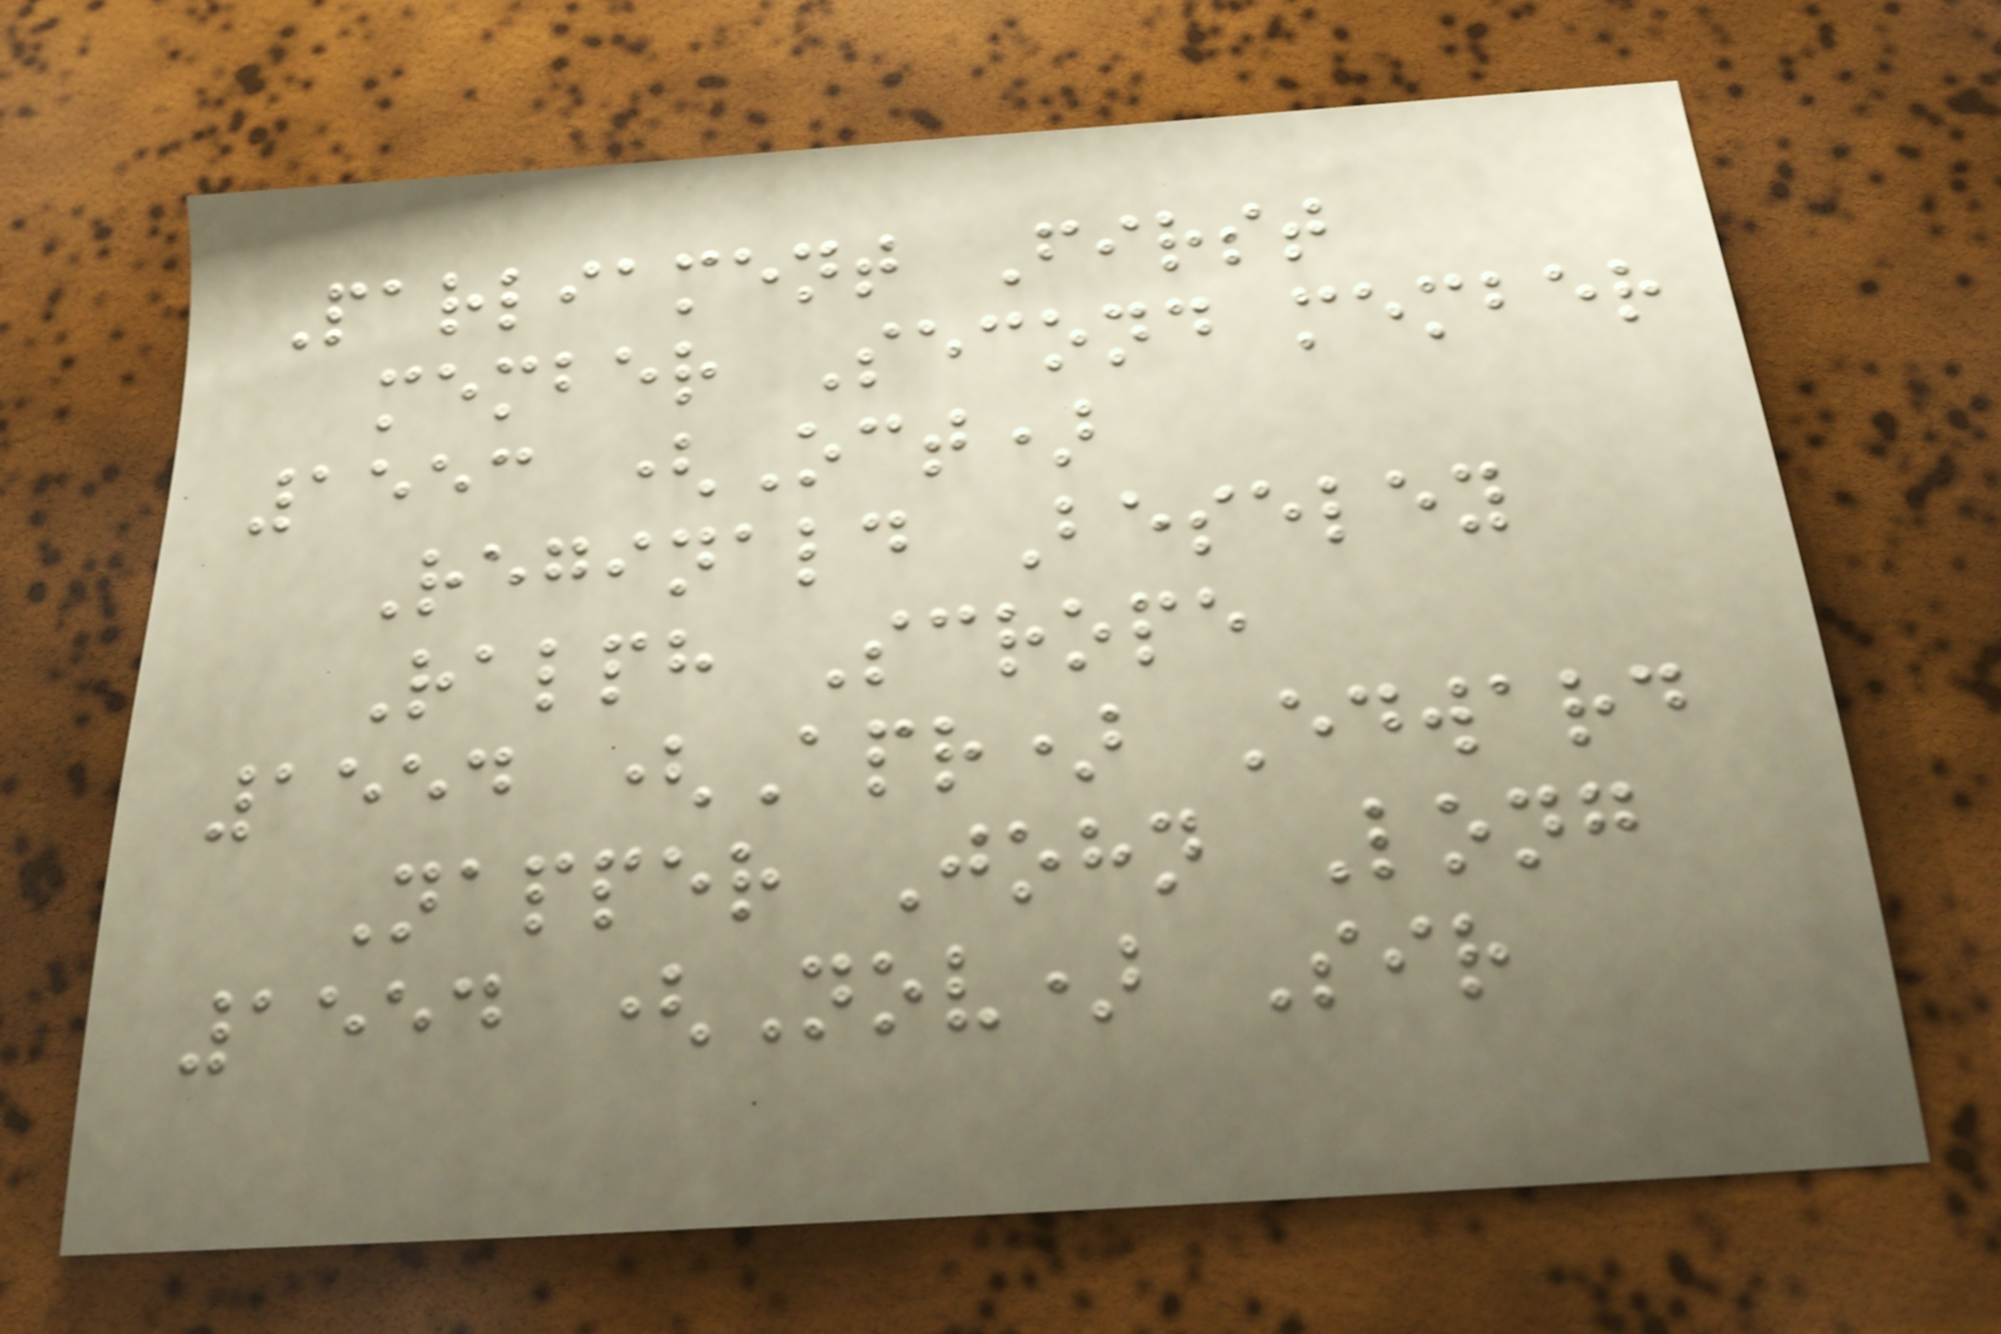Parliament First
member Second member
1553 (Oct)
Reginald Beseley
Ralph Scrope
1554 (Apr) Edward
Napper John Long
1554 (Nov) Sir
